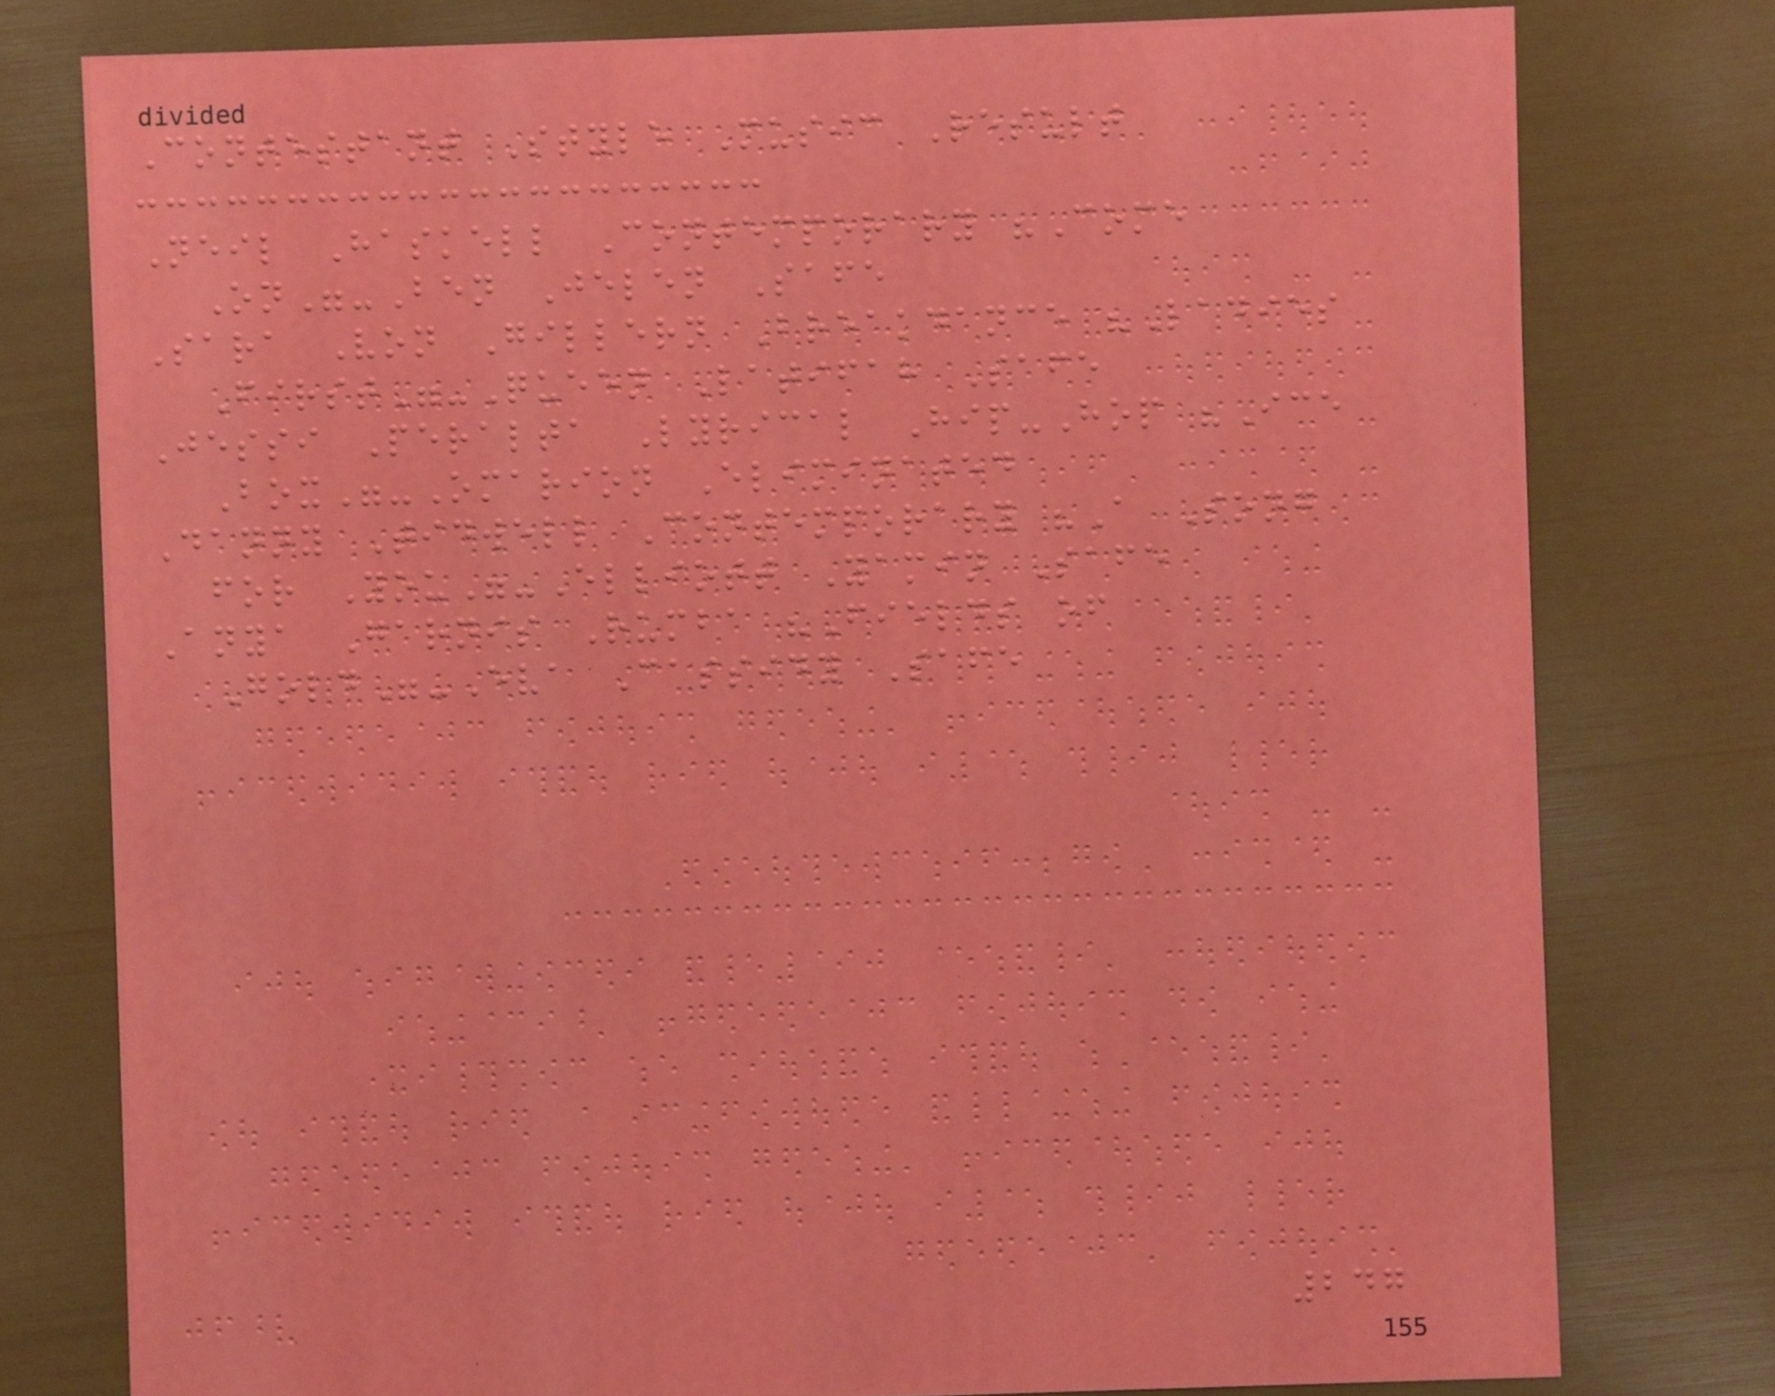Contestant Style Music Result
Neil Haskell Contemporary "Come
On"-Ben Jelen Safe
Sara Von Gillern Breakdance "Ladies
First"-Queen Latifah Safe
Jessi Peralta Lyrical Hip-Hop "Ice
Box"-Omarion Eliminated
Danny Tidwell Contemporary "A Song
for You"-Elliott Yamin Safe
Anya Garnis Rumba "Fields of
Gold"-Eva Cassidy Safe
247
